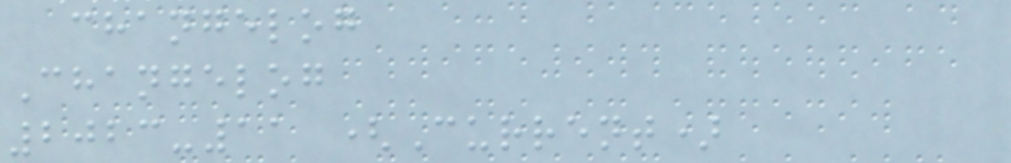changelog
Changelog
2023-11 (Current)
